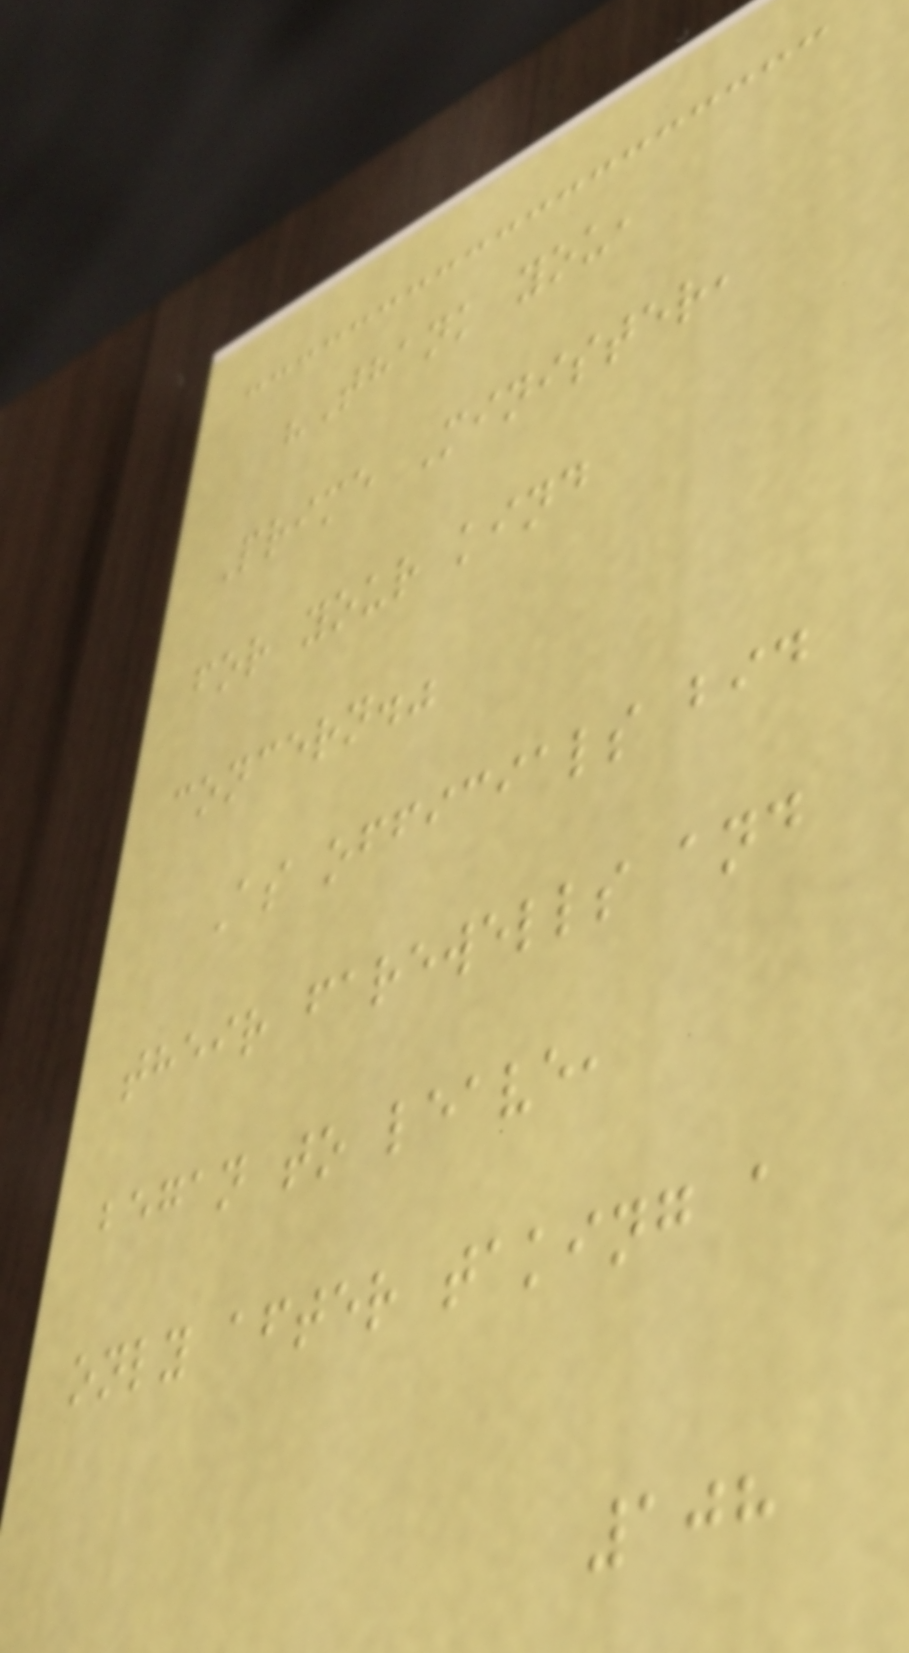"Thank you,
Prime Minister,
for your kind
concern."
As officials bid
their farewells and
began to leave,
only after taking a
108
